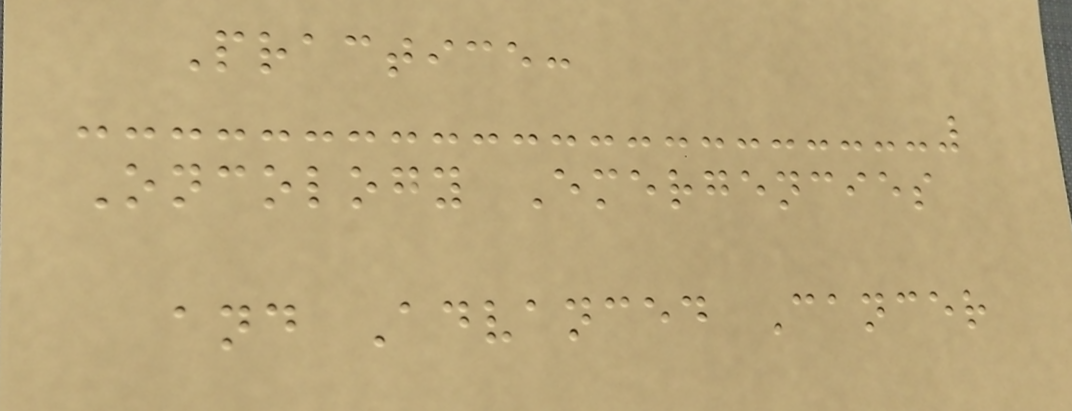Practice:
Oncology Emergencies
and Advanced Cancer
